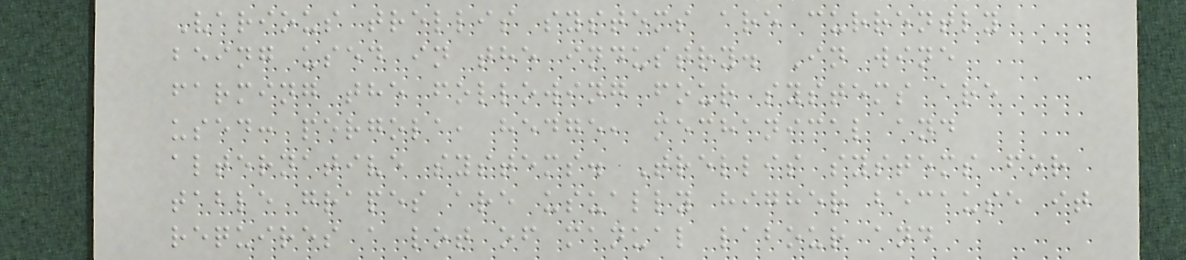Various trellis systems are currently
being used in the industry. In wine
farming the following four systems are
used: pergola, hedge, mechanical and
alternative systems. Trellis systems for
table grapes are usually higher because it
requires a lot of manual labour and
